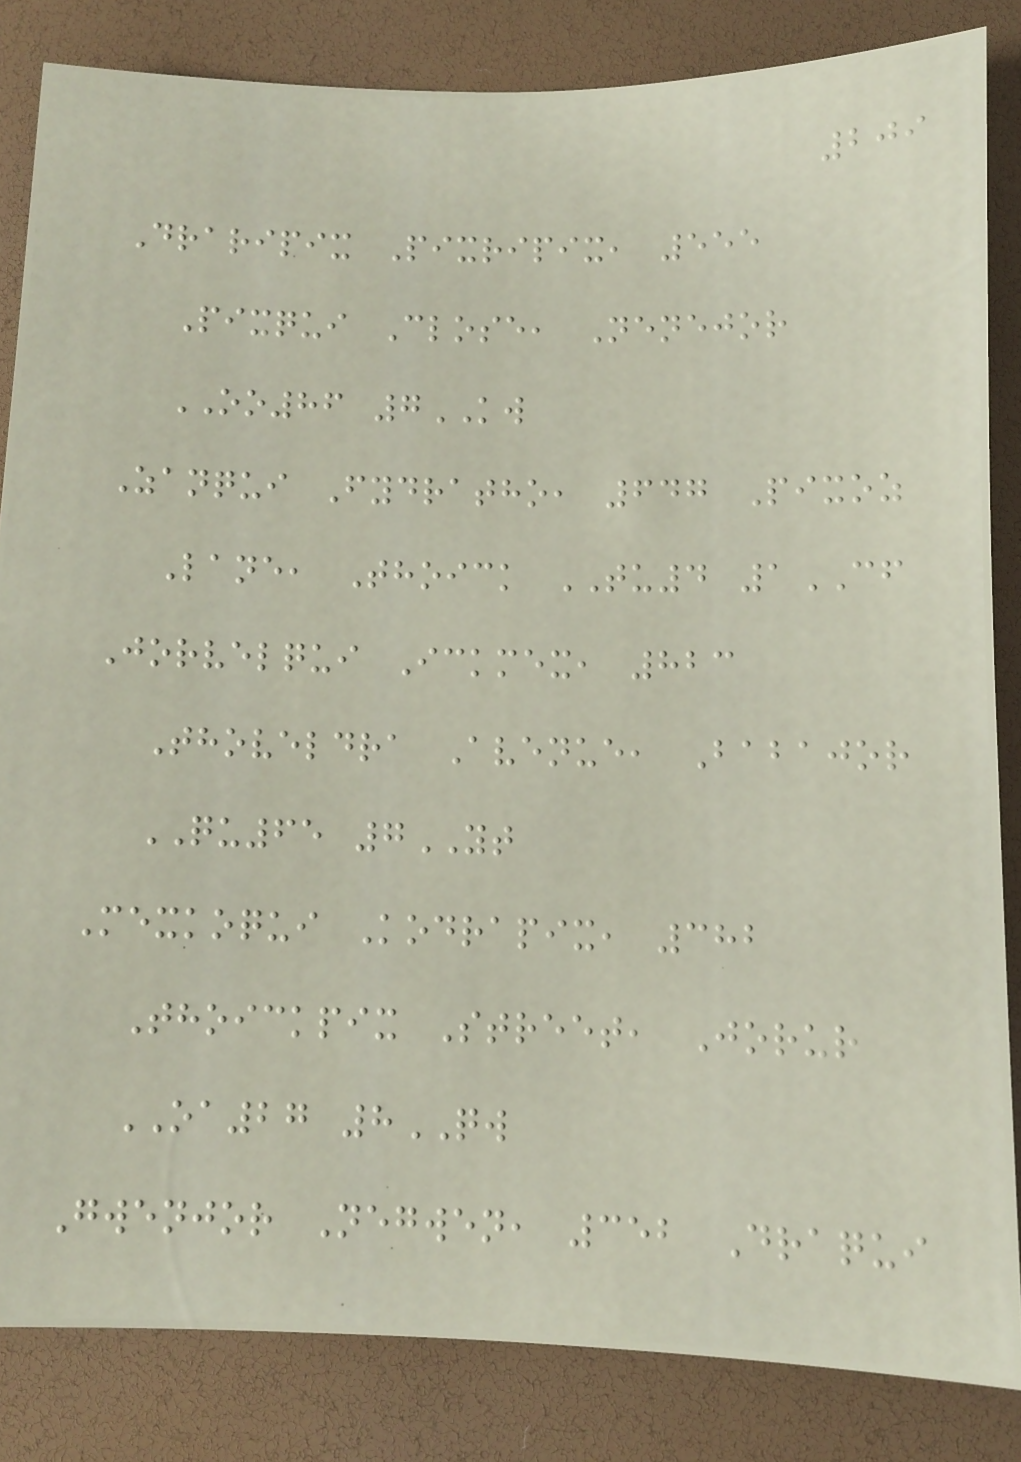209
Draripix Pixripix, 555
Pixqui Close, Nenejor
OO86 7KW
Zanqui Fydratho, 647 Pixoz
Lane, Thoick TU4 1CF
Jorvelqui Ickmex, 823
Thoveldra Avenue, Babajor
QU65 7YT
Mexkoqui Kodrapix, 382
Thoickpix Street, Jorur
OA27 8QW
Gwenjor Negwen, 352 Draqui
